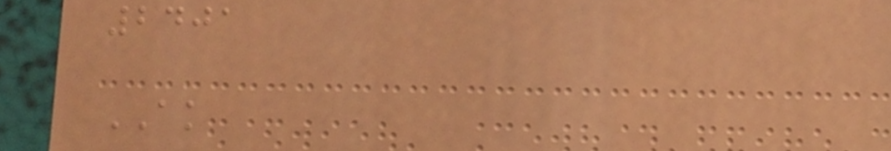2401
AK
